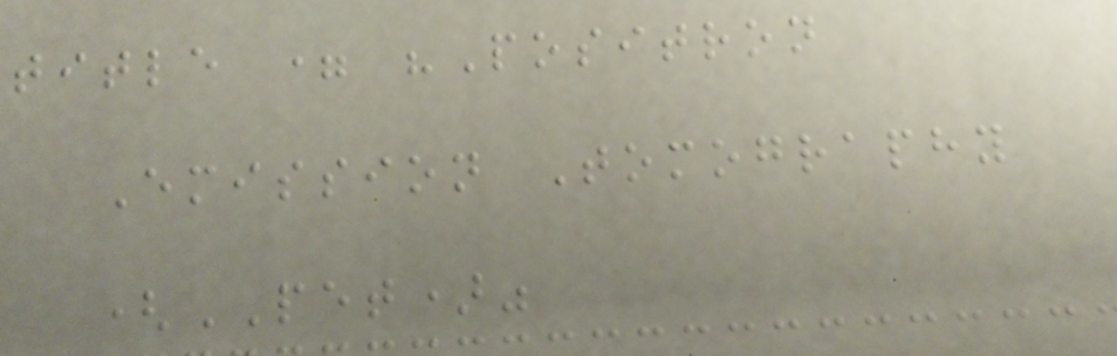title = "Positron
Emission Tomography
(PET)"
